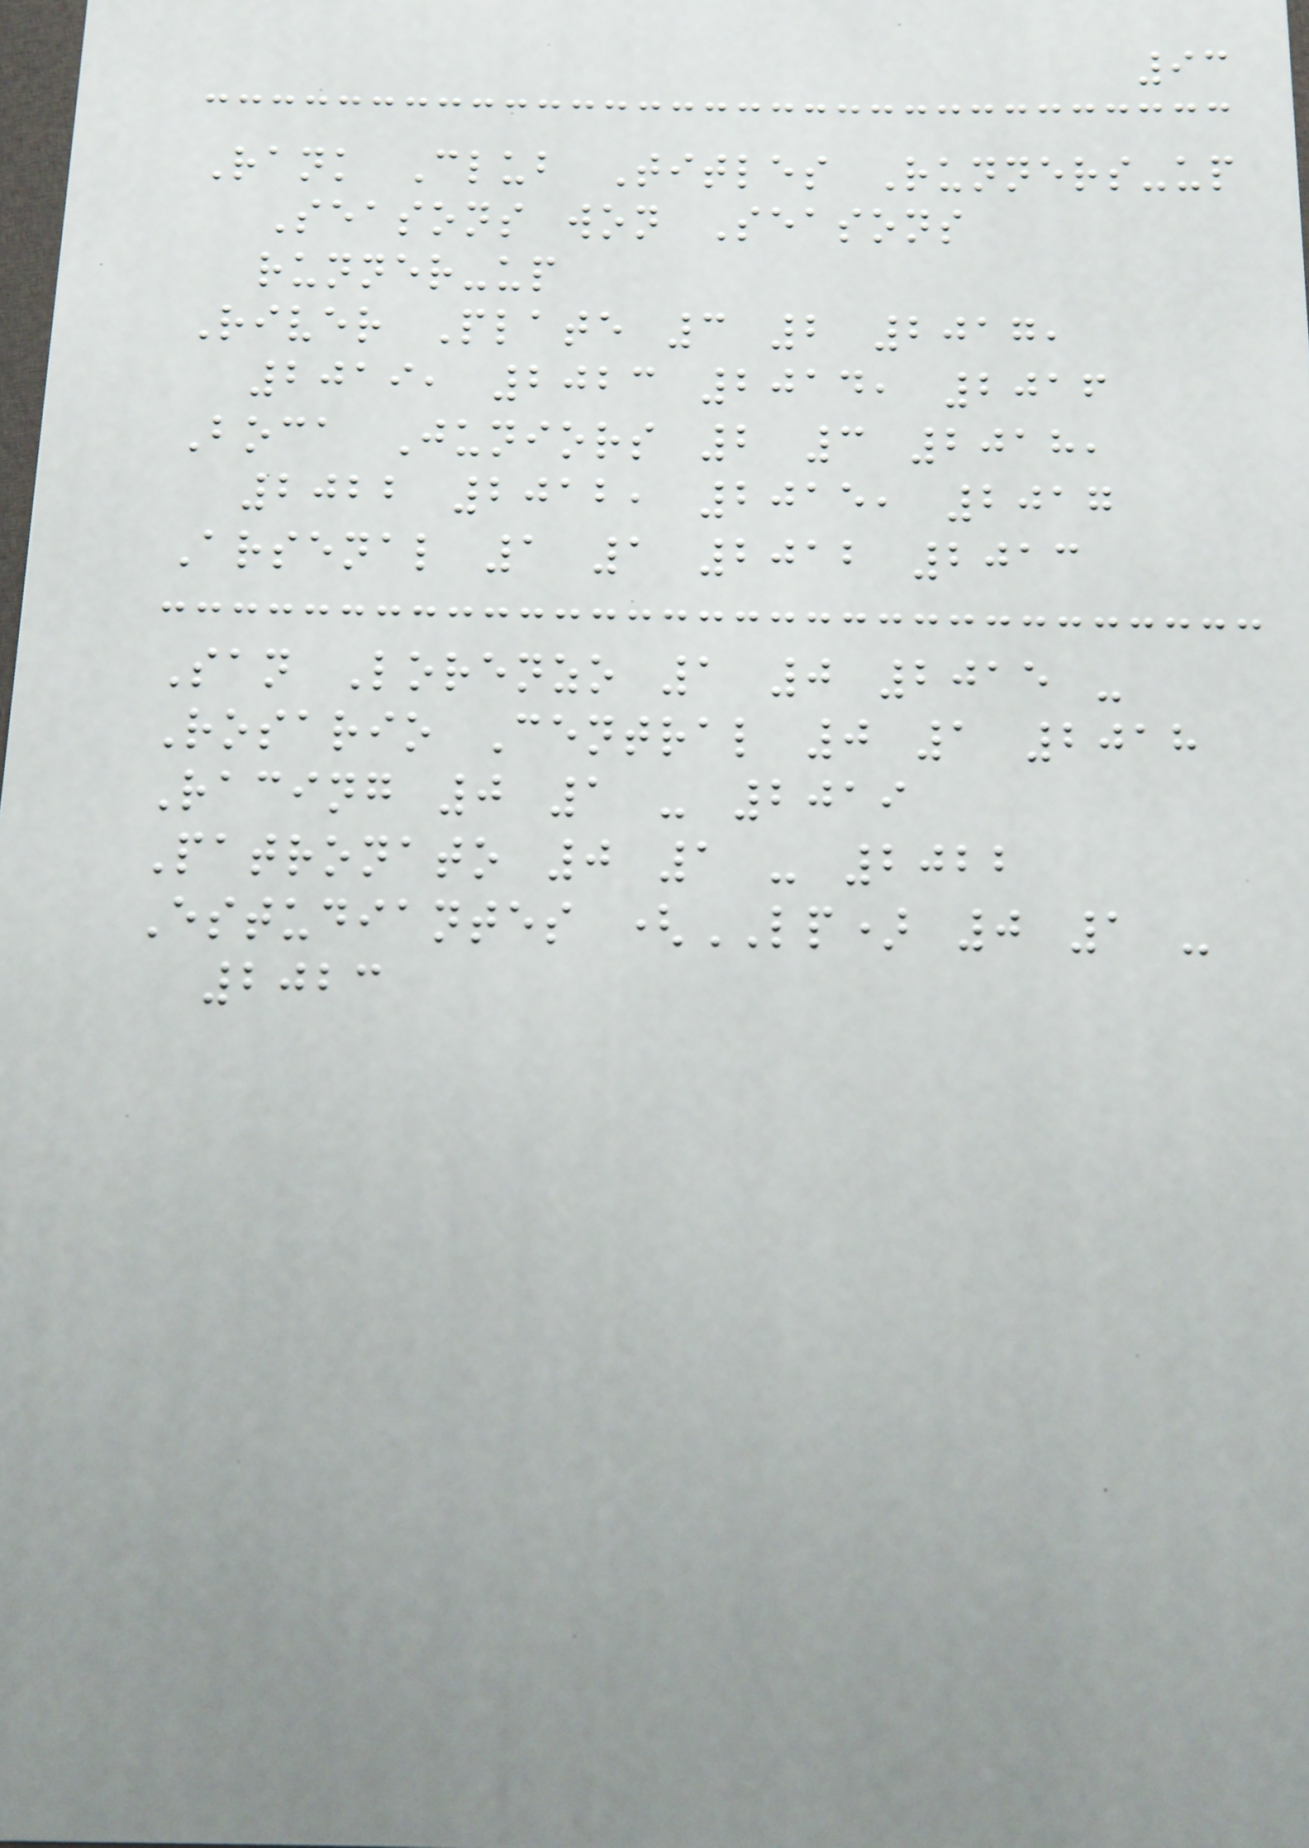93
Rank Club Titles Runners-up
Seasons won Seasons
runner-up
River Plate 3 2 2017,
2019, 2023 2014, 2016
Boca Juniors 2 3 2018,
2022 2012, 2015, 2017
Arsenal 1 1 2012 2013
San Lorenzo 1 0 2015 -
Rosario Central 0 1 2018
Racing 0 1 - 2019
Patronato 0 1 - 2022
Estudiantes (LP) 0 1 -
2023
